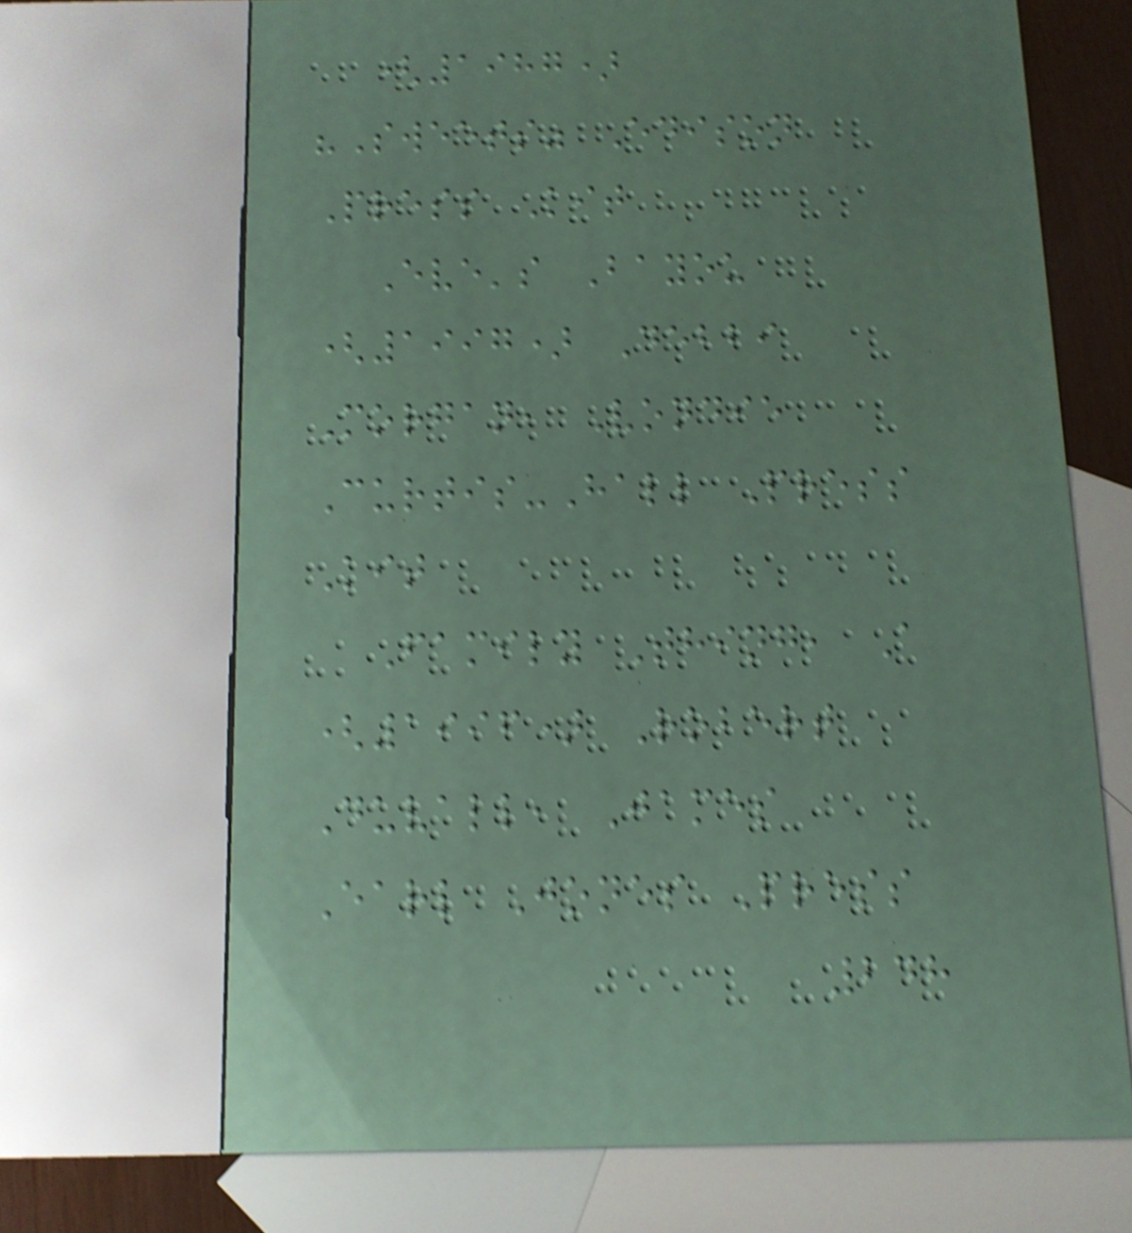(1987)
"Sweets" Edison
Press Kit
Eve's Bayou
(1997) Debbi
Morgan, Vondie
Curtis-Hall Press
Kit
Family Thing, A
(1996) Robert
Duvall, James
Earl Jones Press
248
